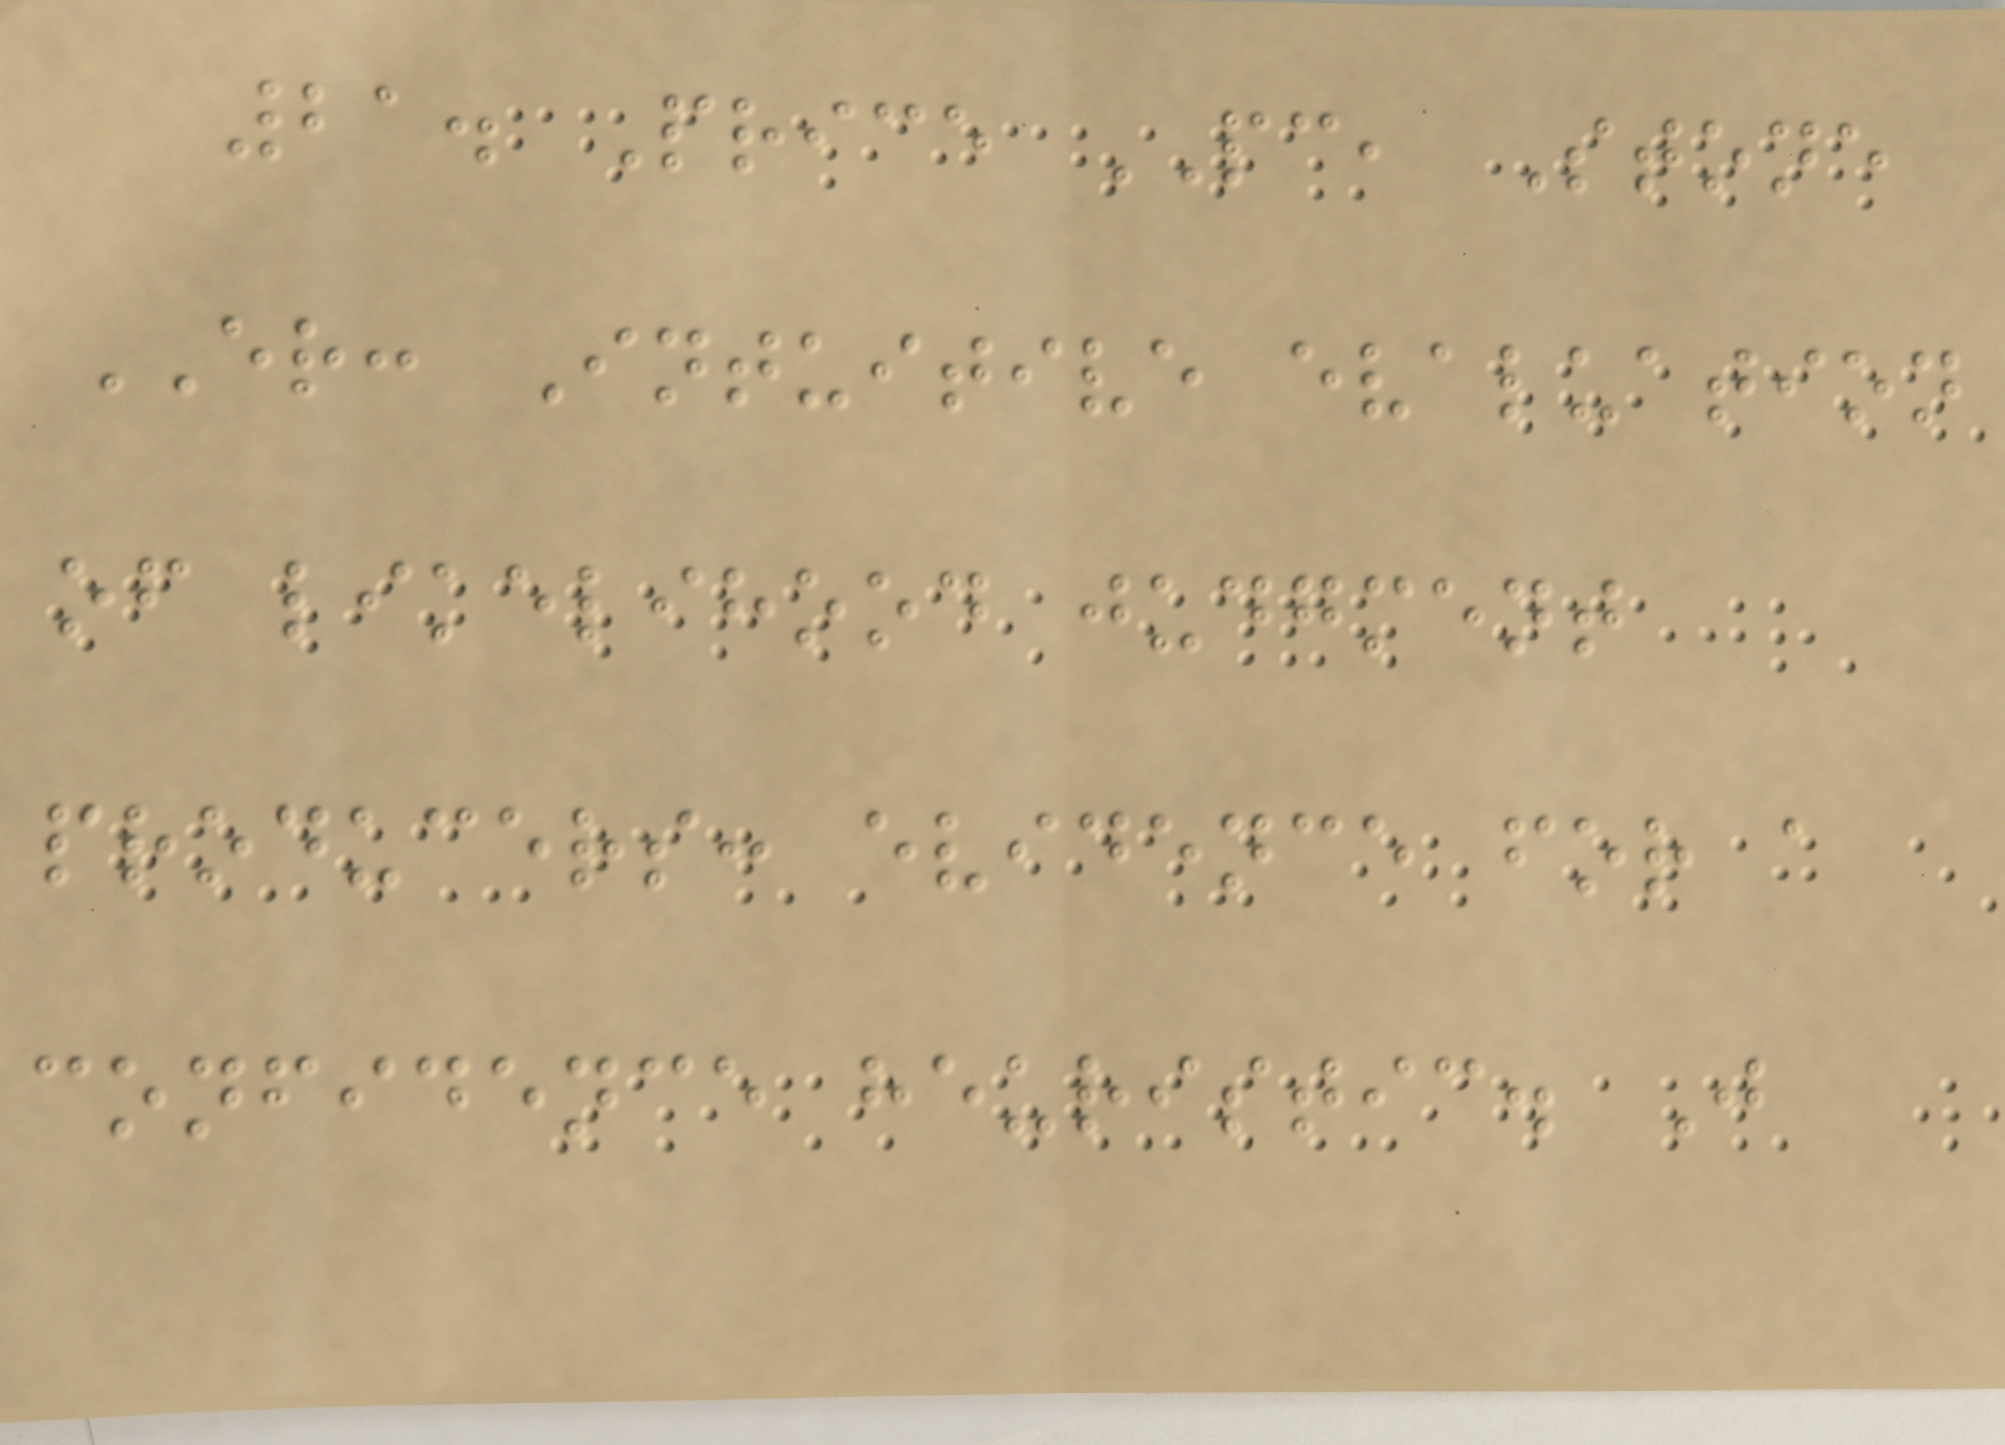21. Price PC, Stone
ER: Intuitive evaluation
of likelihood judgment
producers: evidence for a
confidence heuristic. J
